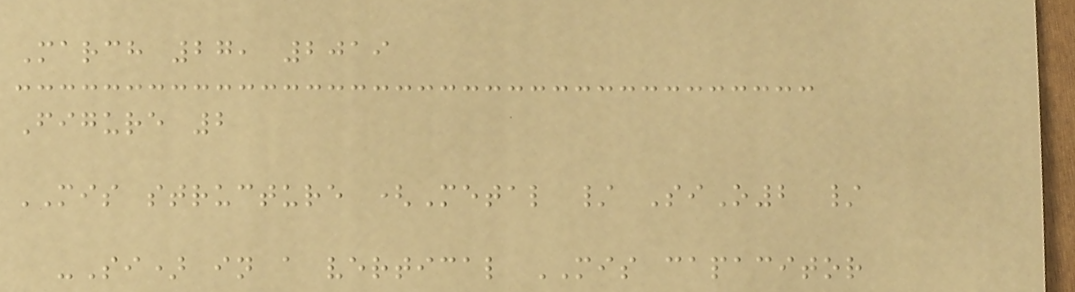March 27, 2019
Figure 2
MIS structure (Metal / SiO2 /
-Si) in a vertical MIS capacitor
